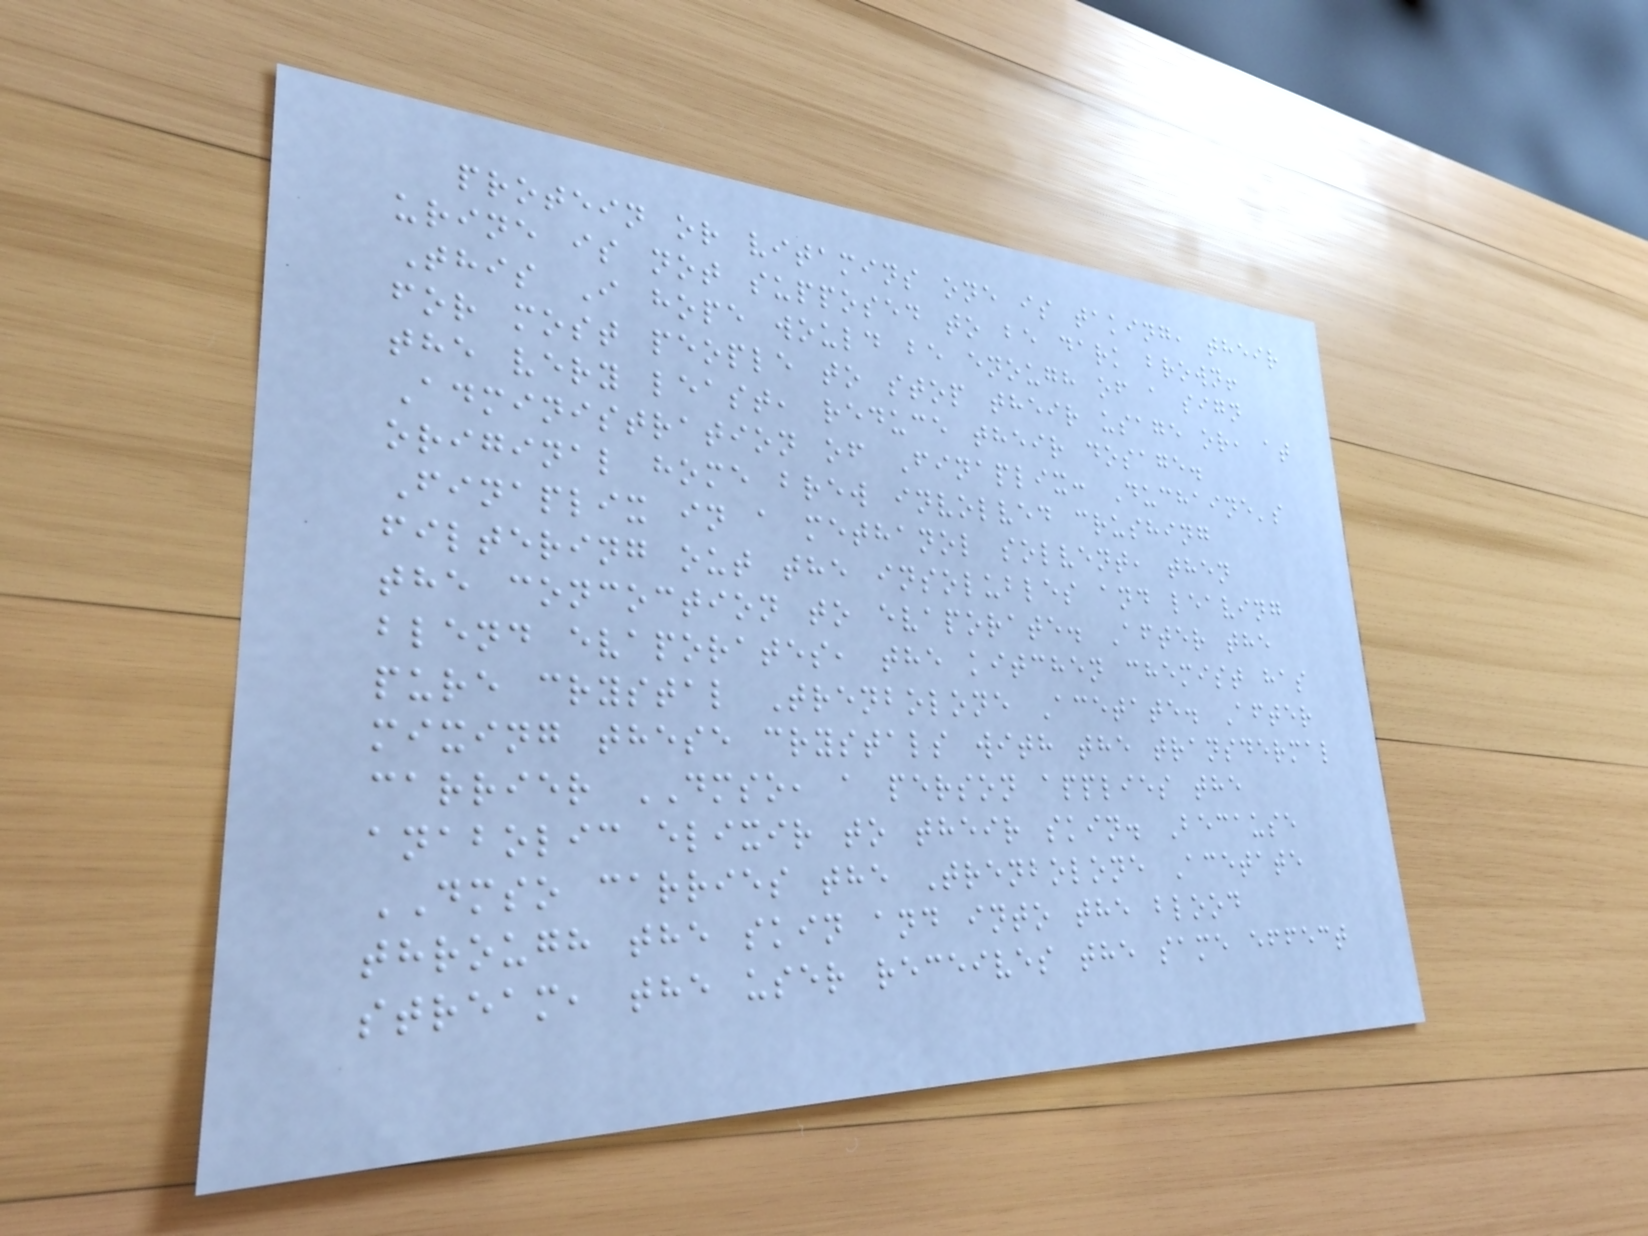protein or vitamins one is taking, their
urine is not supposed to be dark brown!
This I hope would be enough of a sign
for most people to stop their usage or, at
the very least, reduce their dosage.
Administration of Finaplix: Duchaine's
original home brew involved crushing
Finaplix in a methanol solvent, then
filtering out the insolubles and leaving
the concoction to evaporate. After the
blend evaporates, the kitchen chemist has
pure crystal Trenbolone Acetate. After
mixing these crystals with the transdermal
carrier DMSO, a person applies the
anabolic elixir to their skin. Because
DMSO carries the Trenbolone Acetate
through the skin and into the blood
stream, the user receives the same effect
